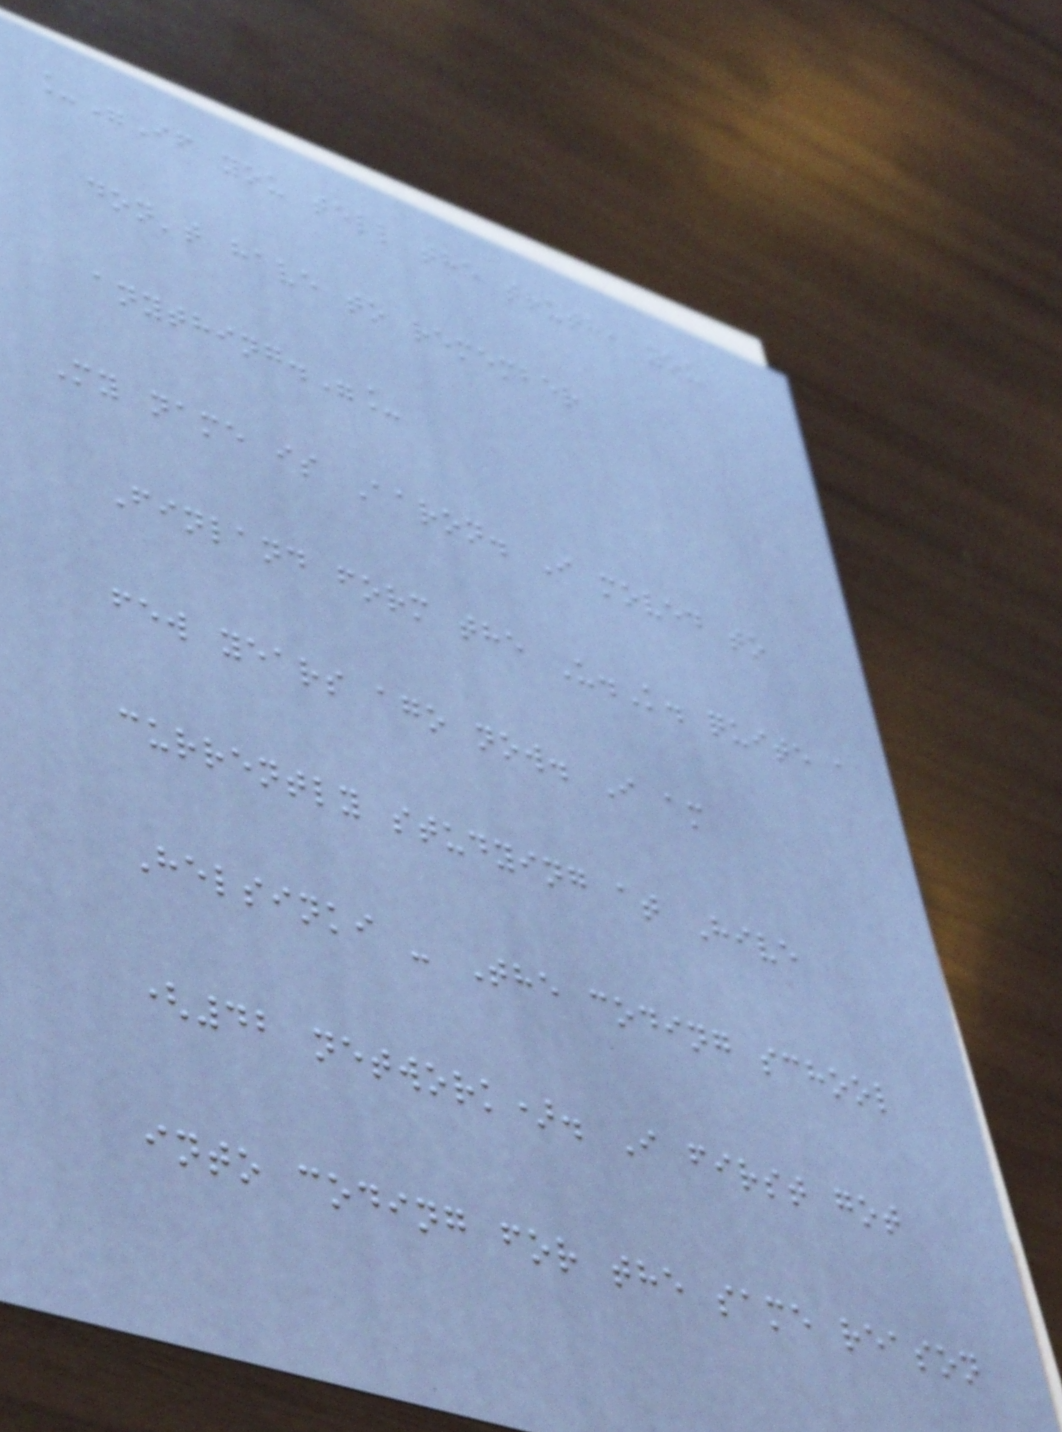_"If you tell the truth, you
don't have to remember
anything."_
My name is Aaron. I moved to
Finland form the U.K. quite a
few years ago now. I am
currently studying at Hive
Helsinki - The coding school
(42 network). I first got
into coding for the same reason
